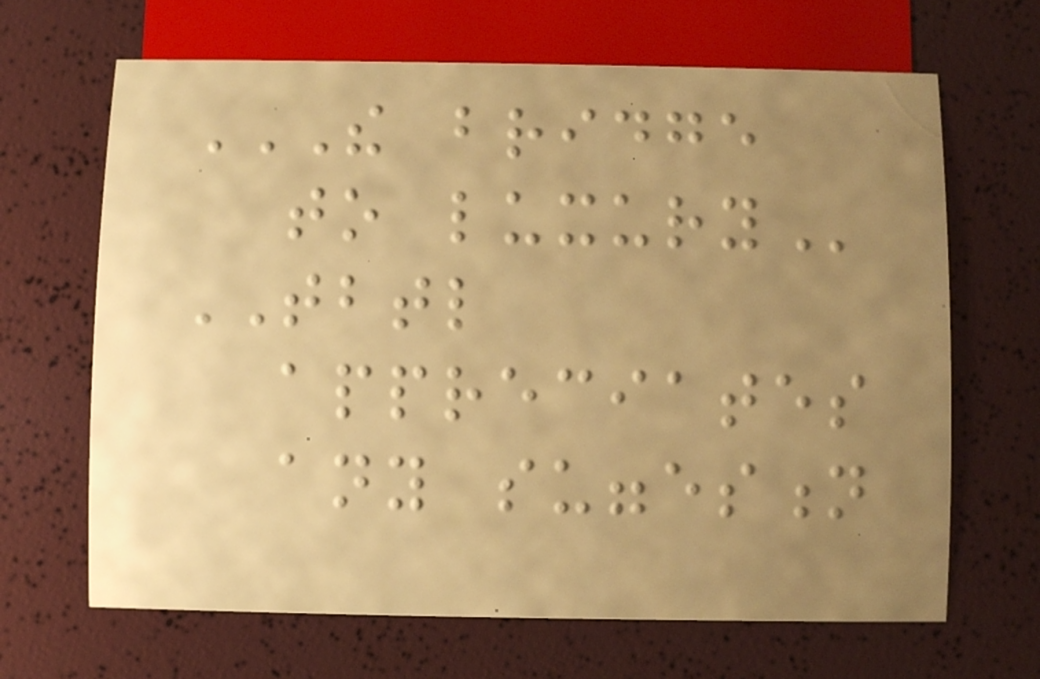THE BRIDGE
TO LUXURY
TBTL
appreciates
any suggestion
